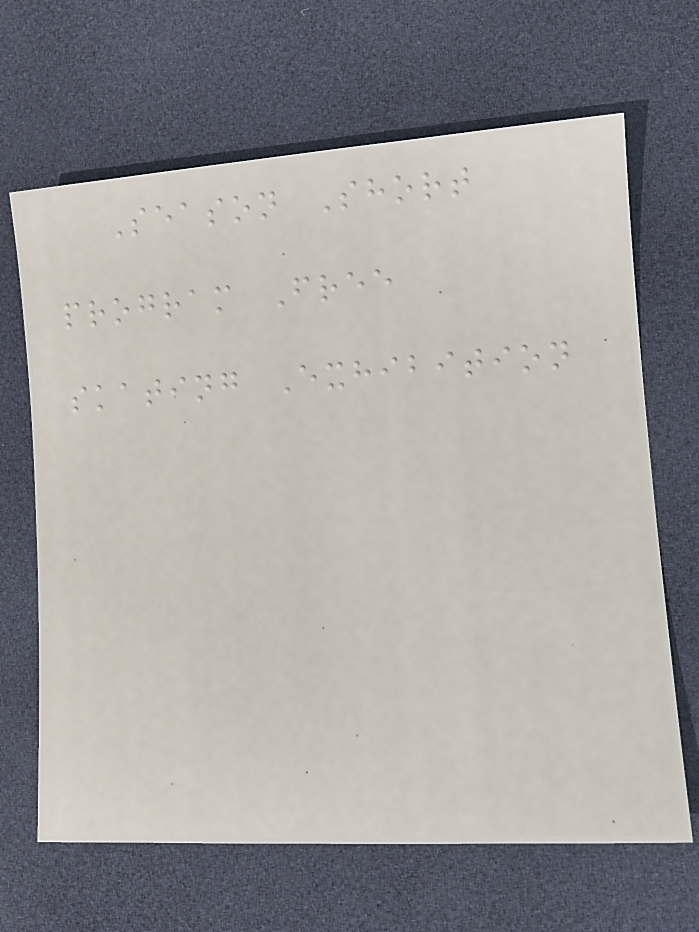Season Short
program Free
skating Exhibition
